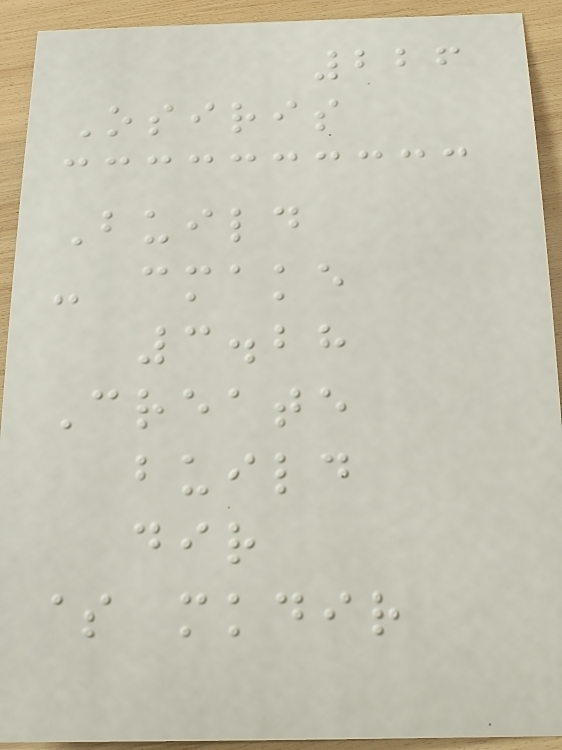226
Osiris
Build
- cmake
3.28
Create
build
dir
$ mkdir
